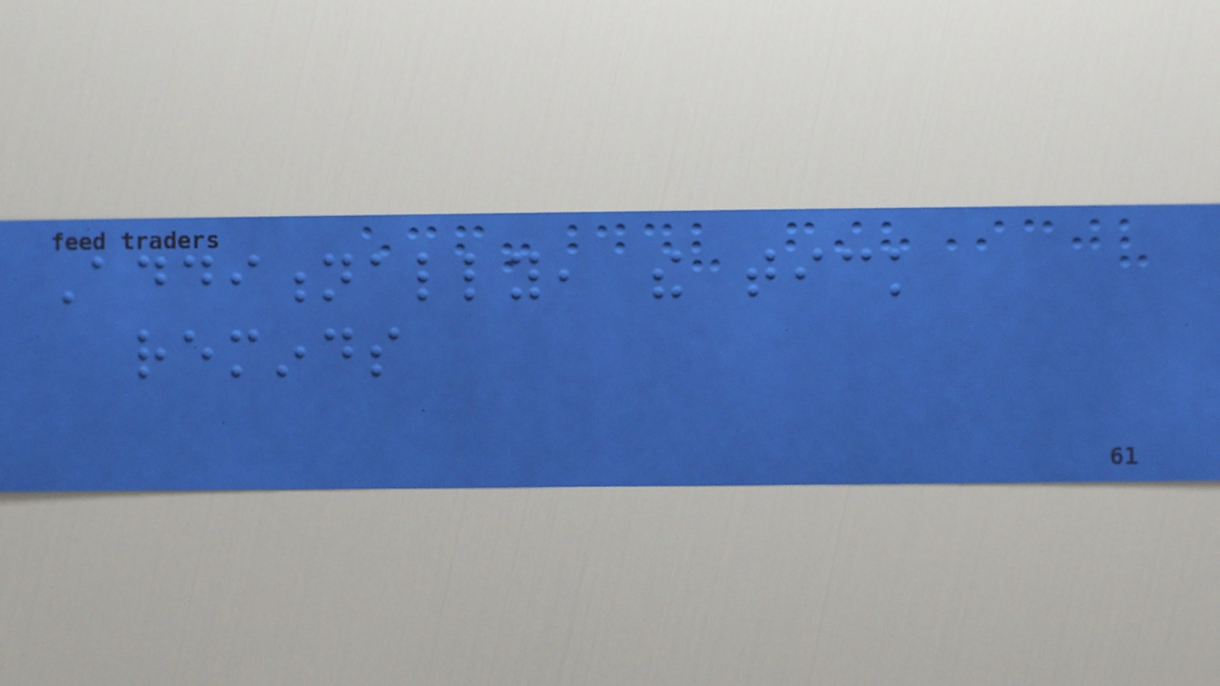Additionally, the tick
reminds
